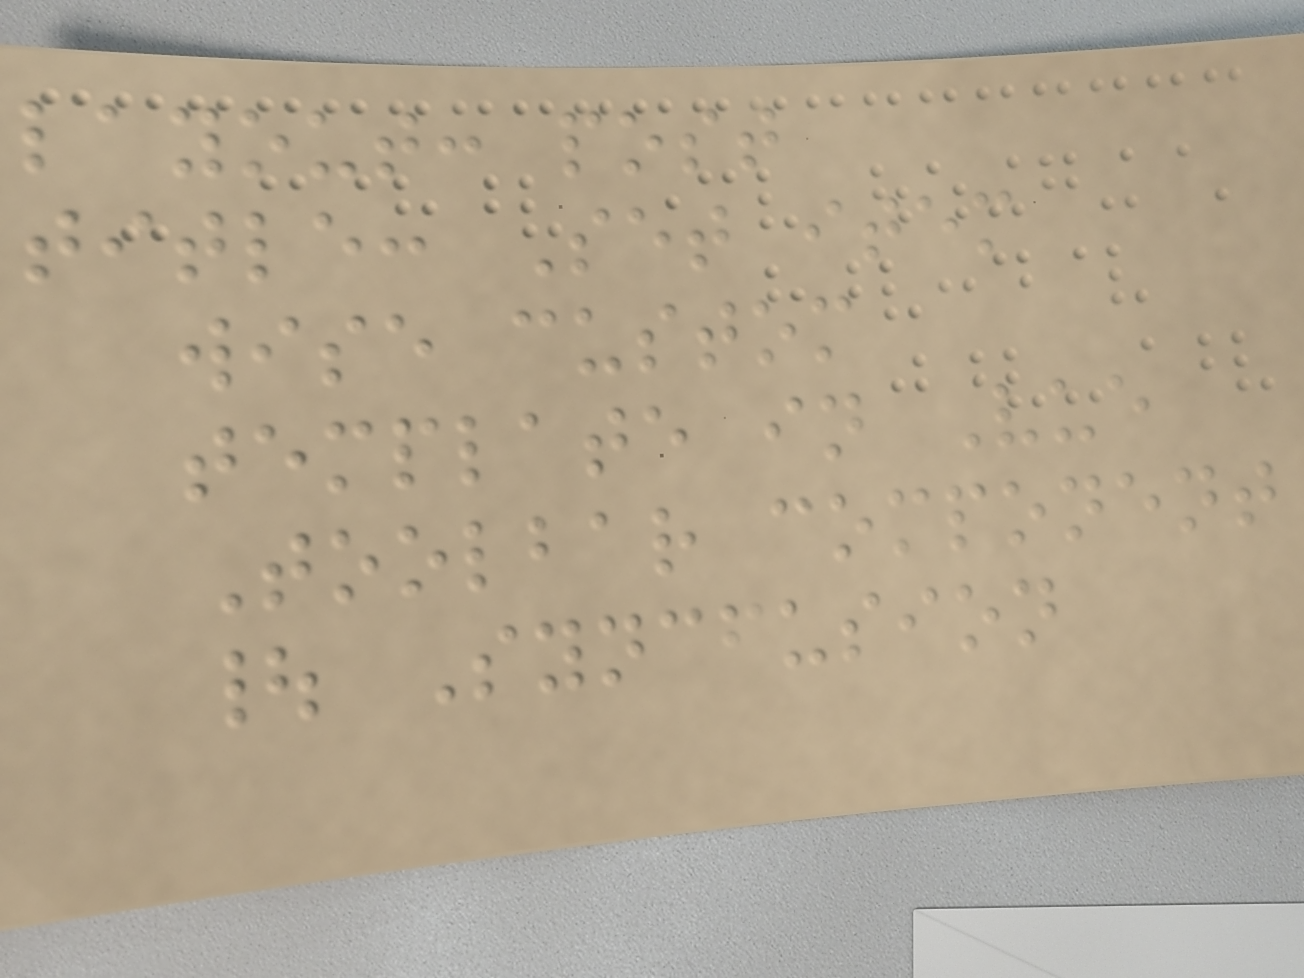layout: post
title: Set item
wise custom
template in Vue
Toolbar component
| Syncfusion
